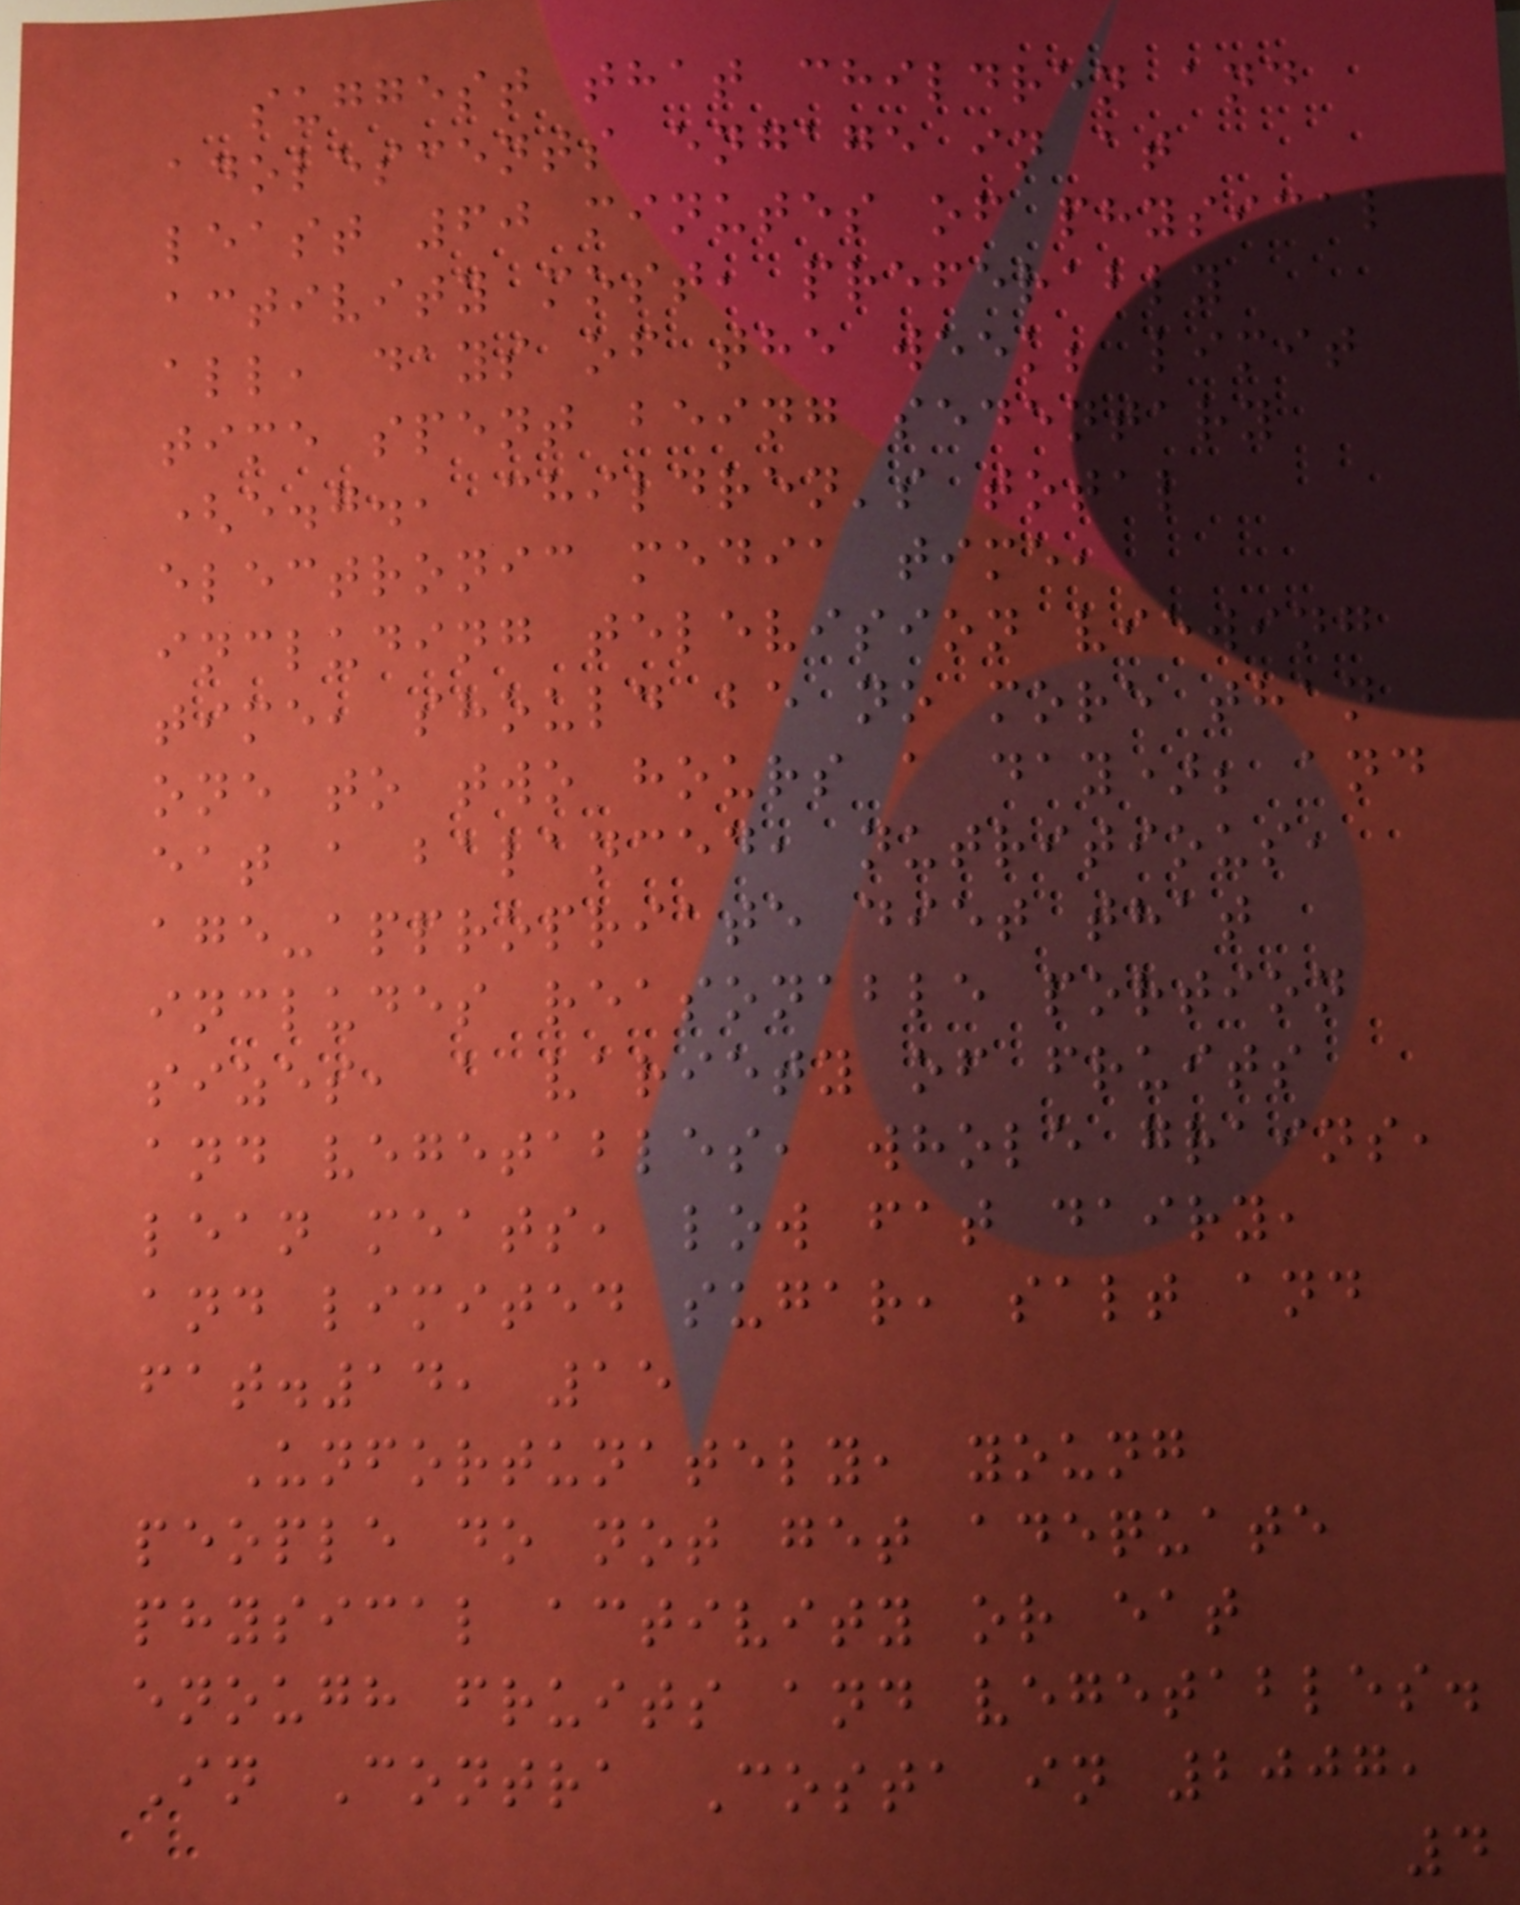suggest that children and
adolescents engage in at
least 60 minutes of physical
activity most, preferably
all, days of the week; limit
time spent being sedentary
(e.g., children's total
electronic media time,
including television viewing
time, should be no more than
one to two hours a day); and
eat a balanced, nutritious,
age-appropriate diet that
includes reasonable portion
sizes, a variety of fruits
and vegetables, whole grains,
lean meats, low fat dairy,
and limited sugar, salt and
fat.14, 15
Unfortunately, young
people do not get adequate
physical activity or eat
enough fruits and vegetables.
In Contra Costa in 2007,
4
